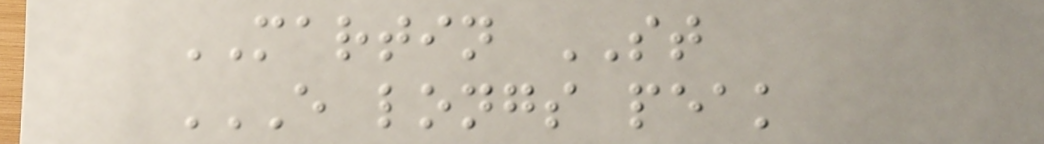MARTIN ST
E LONGS PEAK
